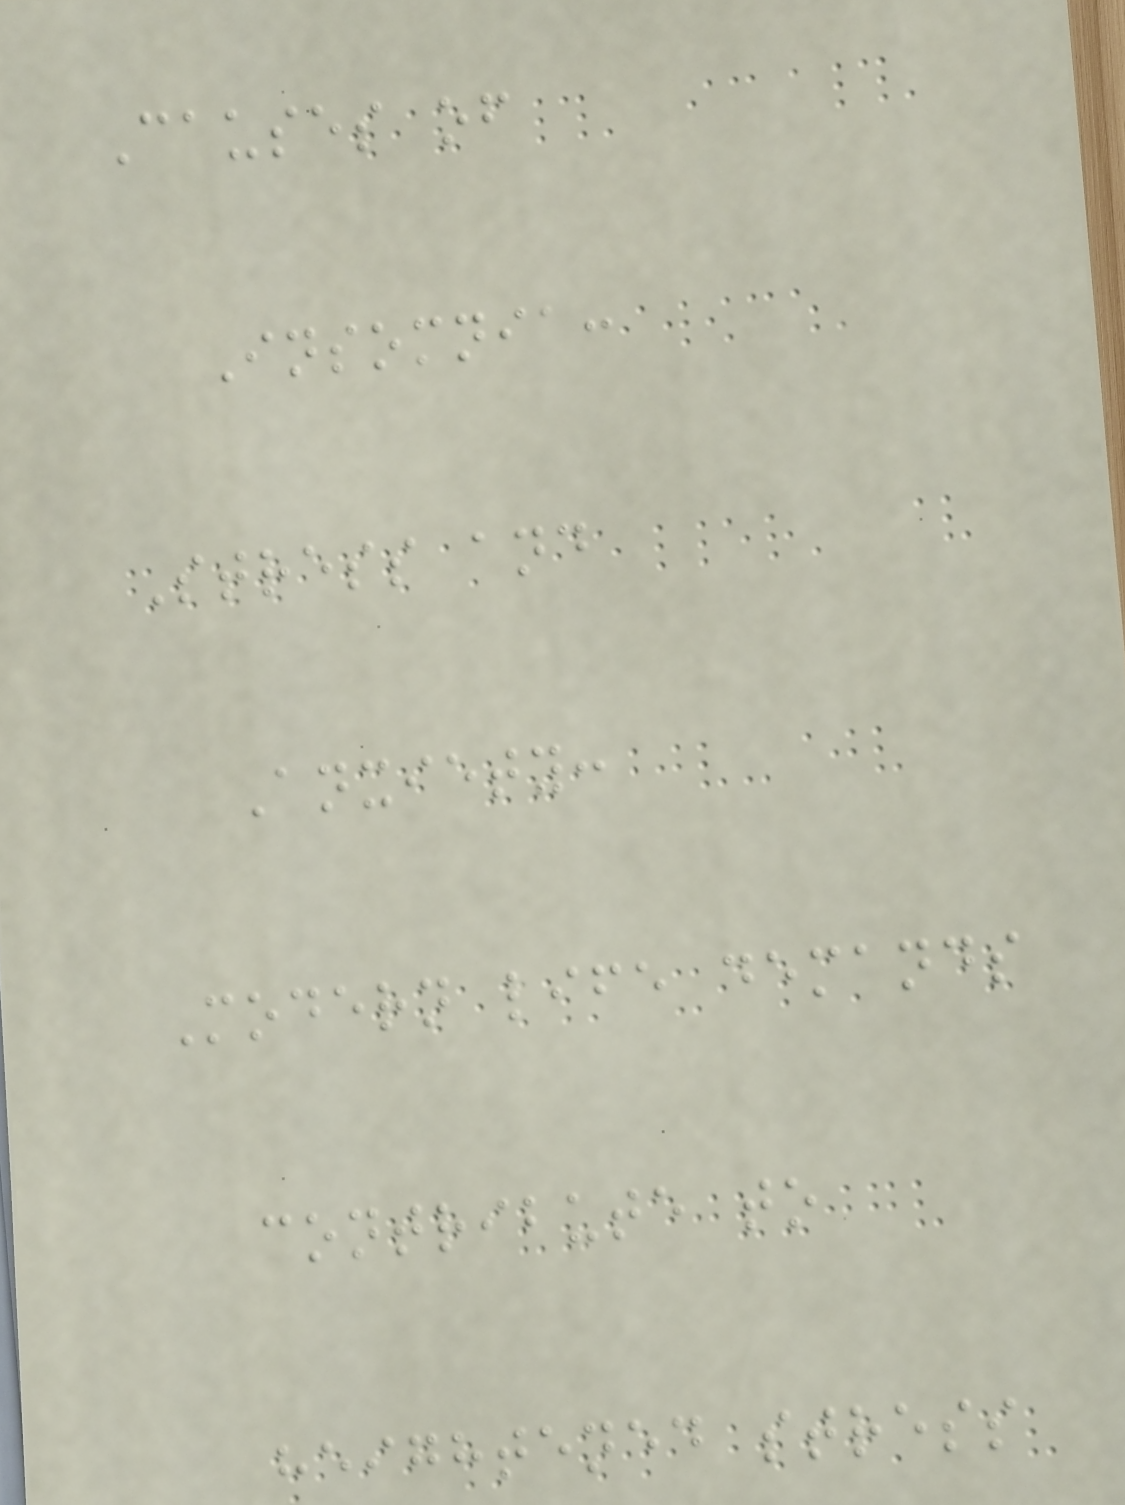Causes of
Insomnia:
Stress and
Anxiety:
Modern life demands
contribute to
heightened stress
